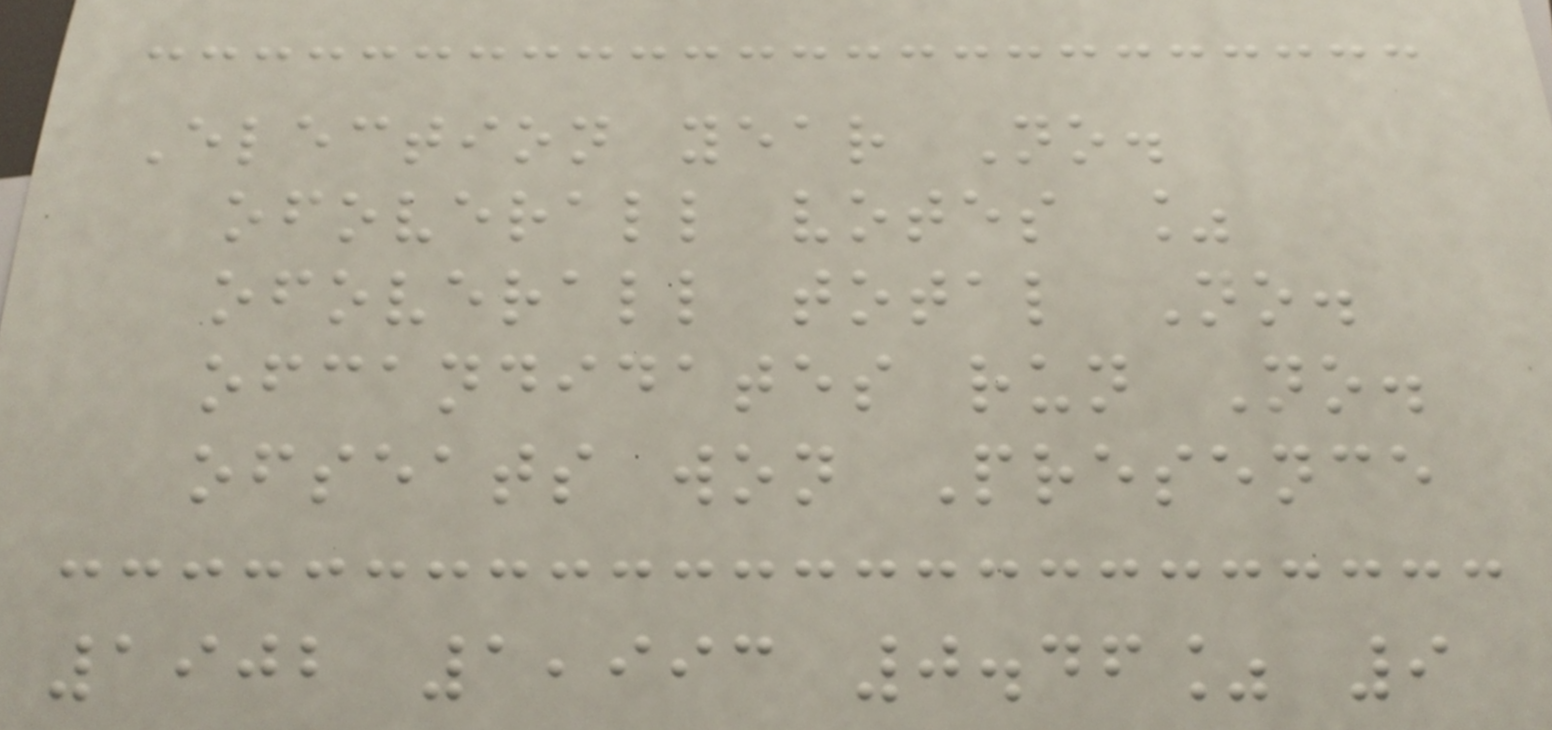Election year No.
ofoverall votes %
ofoverall total No.
ofcandidates run No.
ofseats won Presence
1902 1,993 0.46% 9
